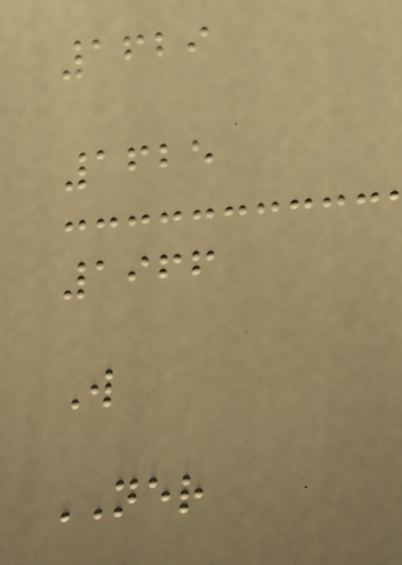1629
1625
1966
W
NER
